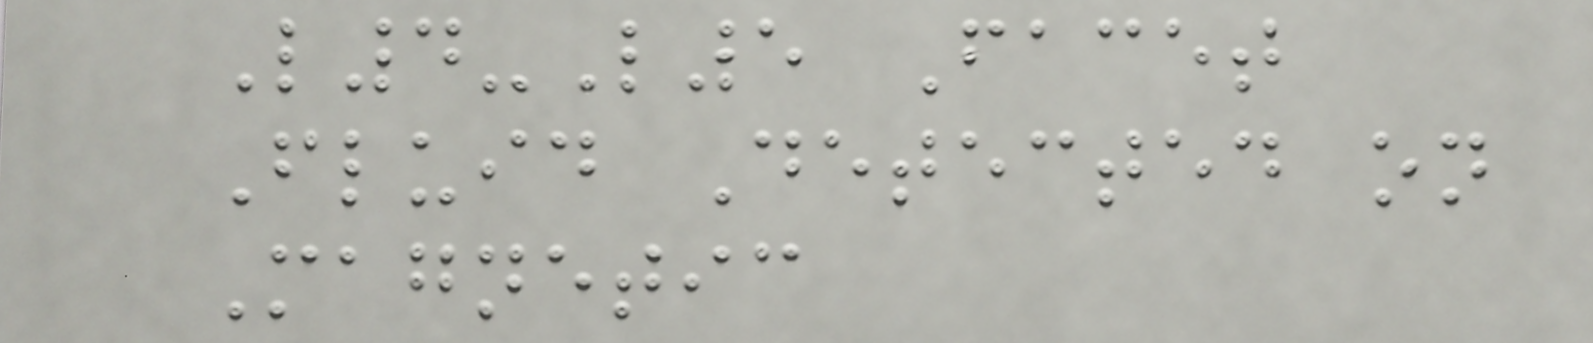L4-L5 Facet
Fluid Detected on
Magnetic
